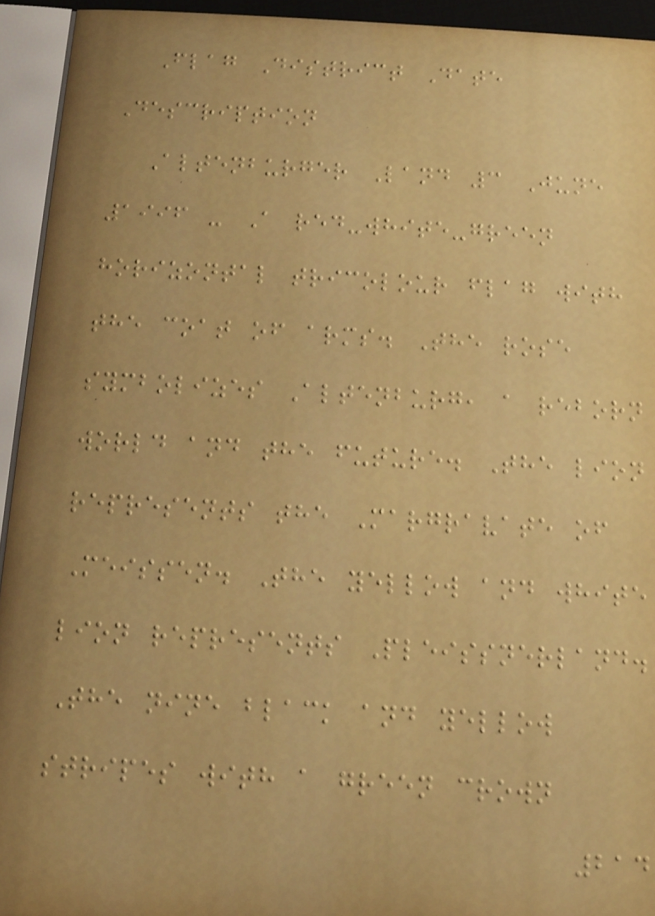Flag District Date
Description
Altenburger Land 3 June
1996 - A red-white-green
horizontal tricolour flag with
the coat of arms. The rose
symbolizes Altenburg, a reborn
world and the future. The lion
represents the Margravate of
Meissen. The yellow and white
lion represents Pleissnerland.
The nine black and yellow
stripes with a green crown
214
